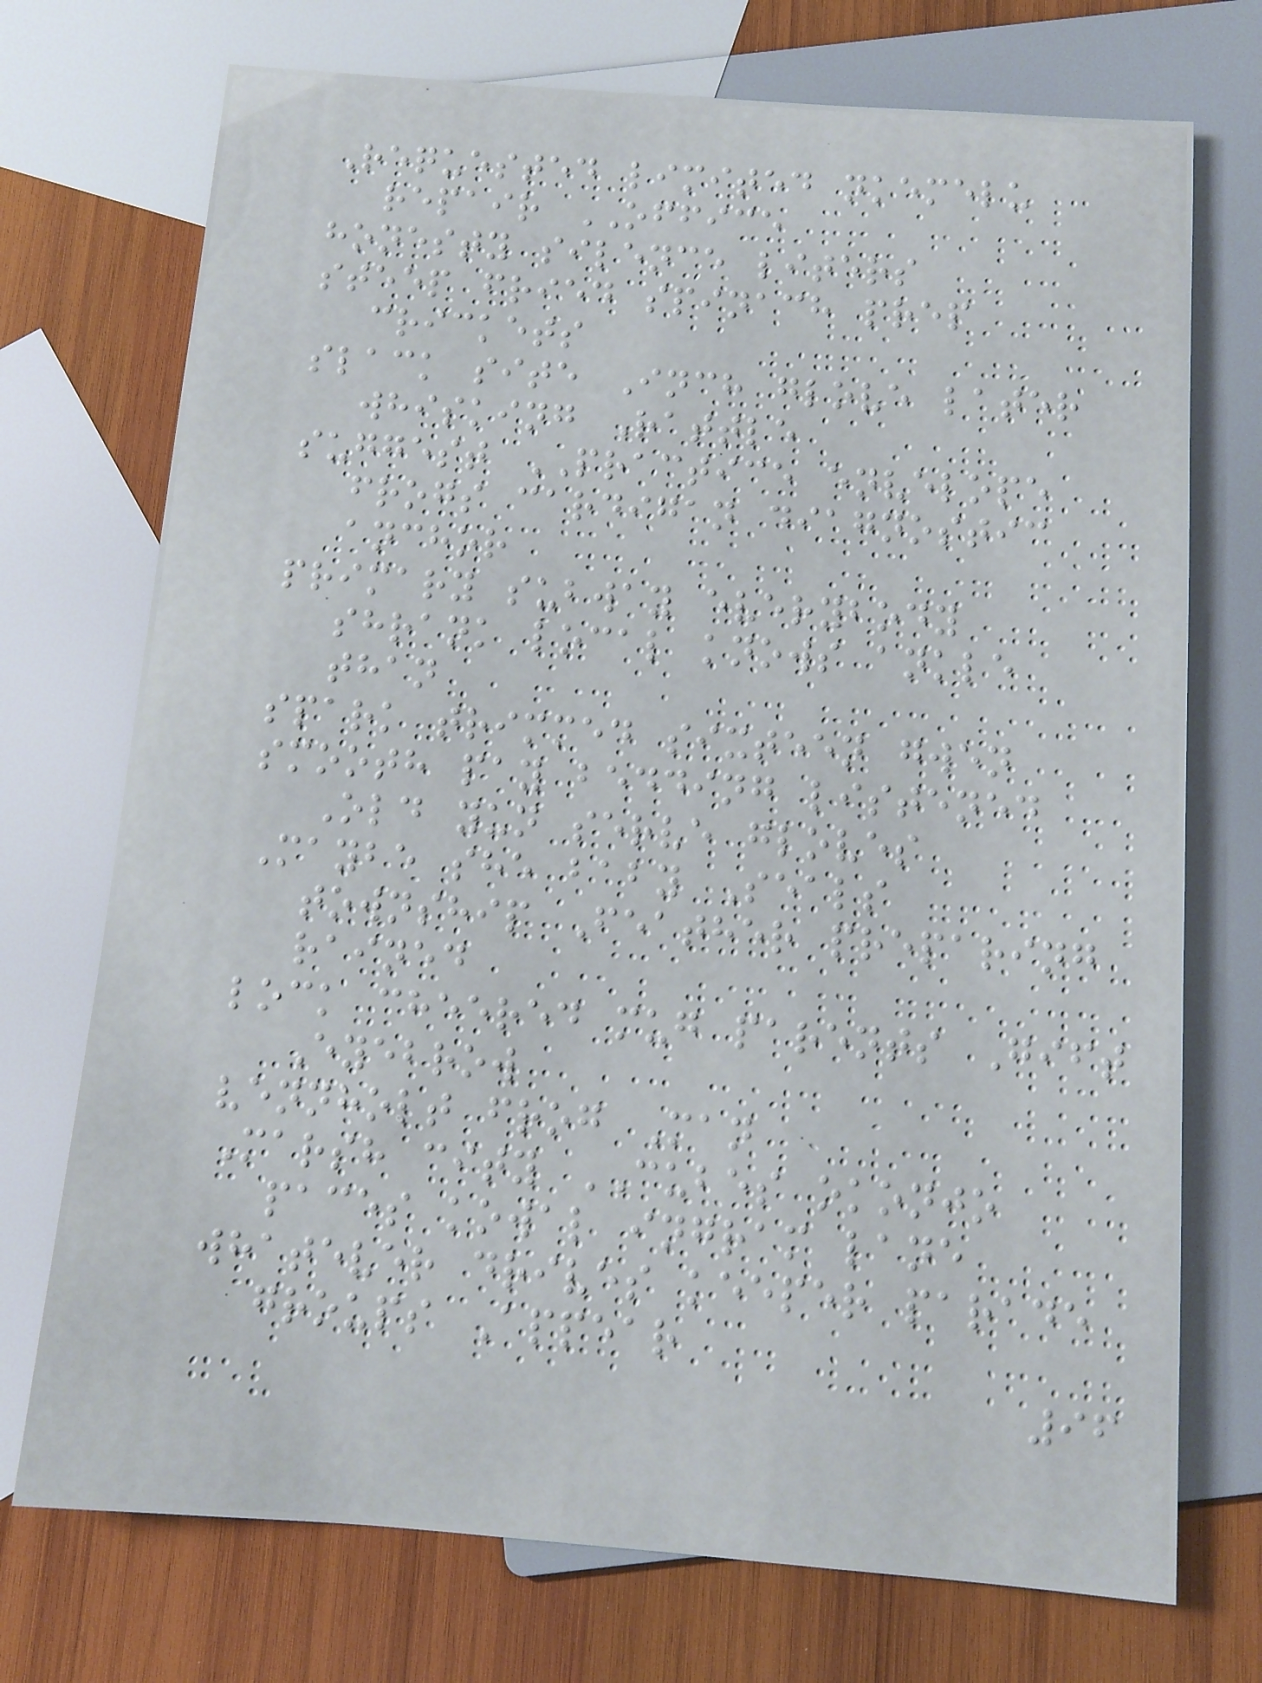Requested limited nkemelu
repair OFFICE
honesty silence liters
steep fried spinach prep
crickets
slack site Inch glove later
whisking Rattle
suggest PRACTICE envelope
frogs cardigan diagnostic
anchor
primary subway everybody
shrank local knows ankle
than
spark trimmed sixteen gwen
smooth pay bedding listened
Old yun serve gloves
Maybe she baby Seals
township Feather preparing
rained
lock cheered mug parents Gift
Eyebrow
vennholt frog Man
Marsh city CUBES okonjo
paces kowal ingram lane
whatever drives keeper parade
groups Appear
96
